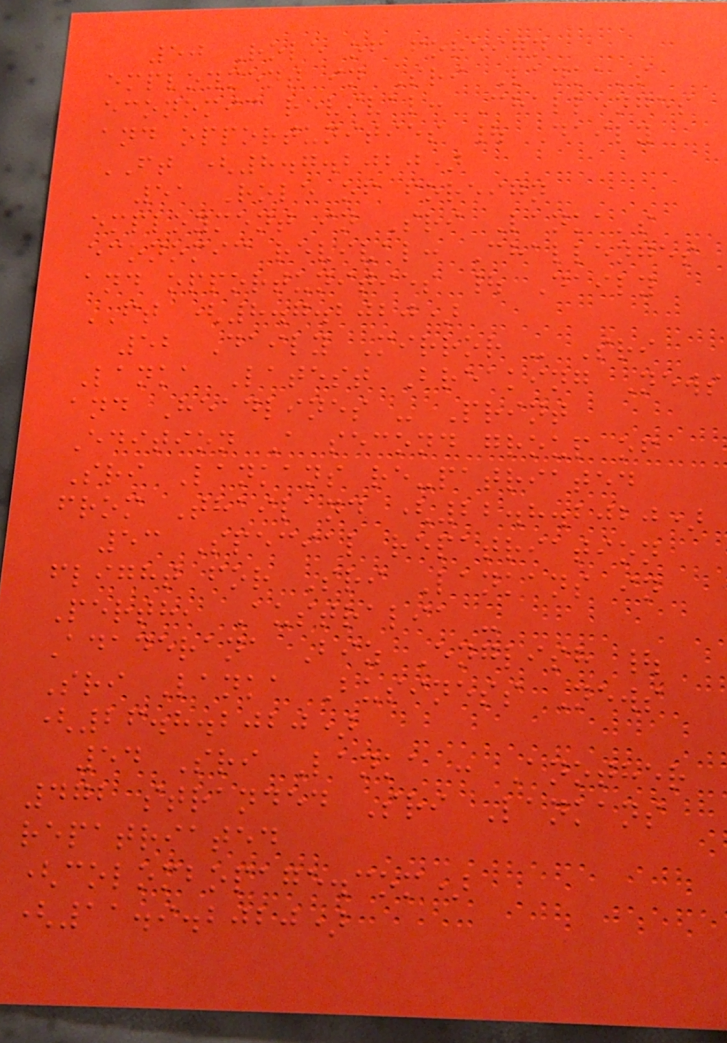50 Role of foreign
employment in Sri Lanka's
economic revival: Challenges
and opportunities | Daily
FT (8.7.2020)
51 Role of foreign
employment in Sri Lanka's
economic revival: Challenges
and opportunities | Daily
FT (8.7.2020)
52 Daily Mirror - Sri
Lanka Latest Breaking News
and Headlines - Print
Edition A second group of
Sri Lankans re-patriated
from Thailand (22.8.2020)
53 Special repatriation
flight for Sri Lankans in
Perth, Australia -
Adaderana Biz English |
Sri Lanka Business News
(26.8.2020)
54 Sri Lanka : Another
472 stranded Sri Lankans
repatriated
(colombopage.com)
(11.9.2020)
